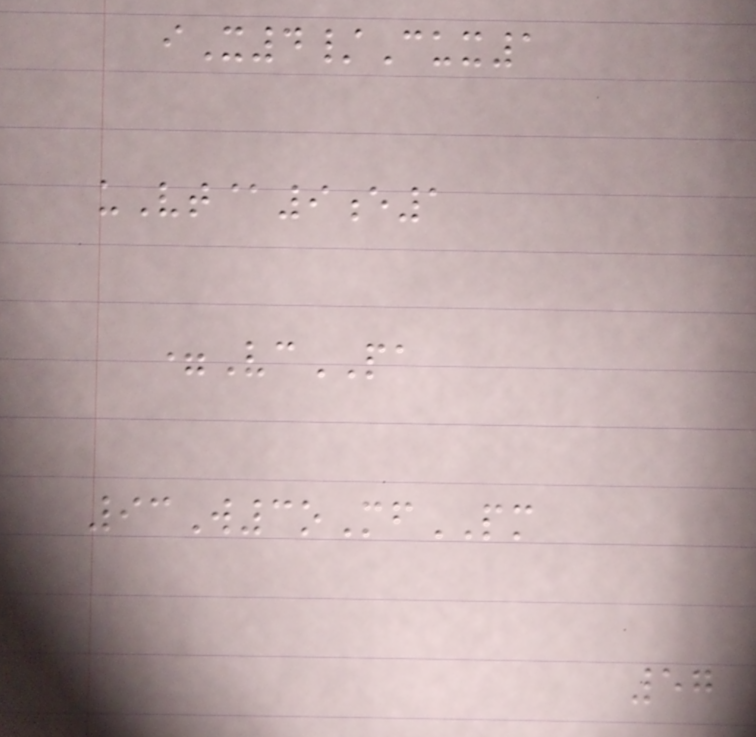iX4/Cux1
uVt@9e1
=VcPA
93W3oMfPM
57
